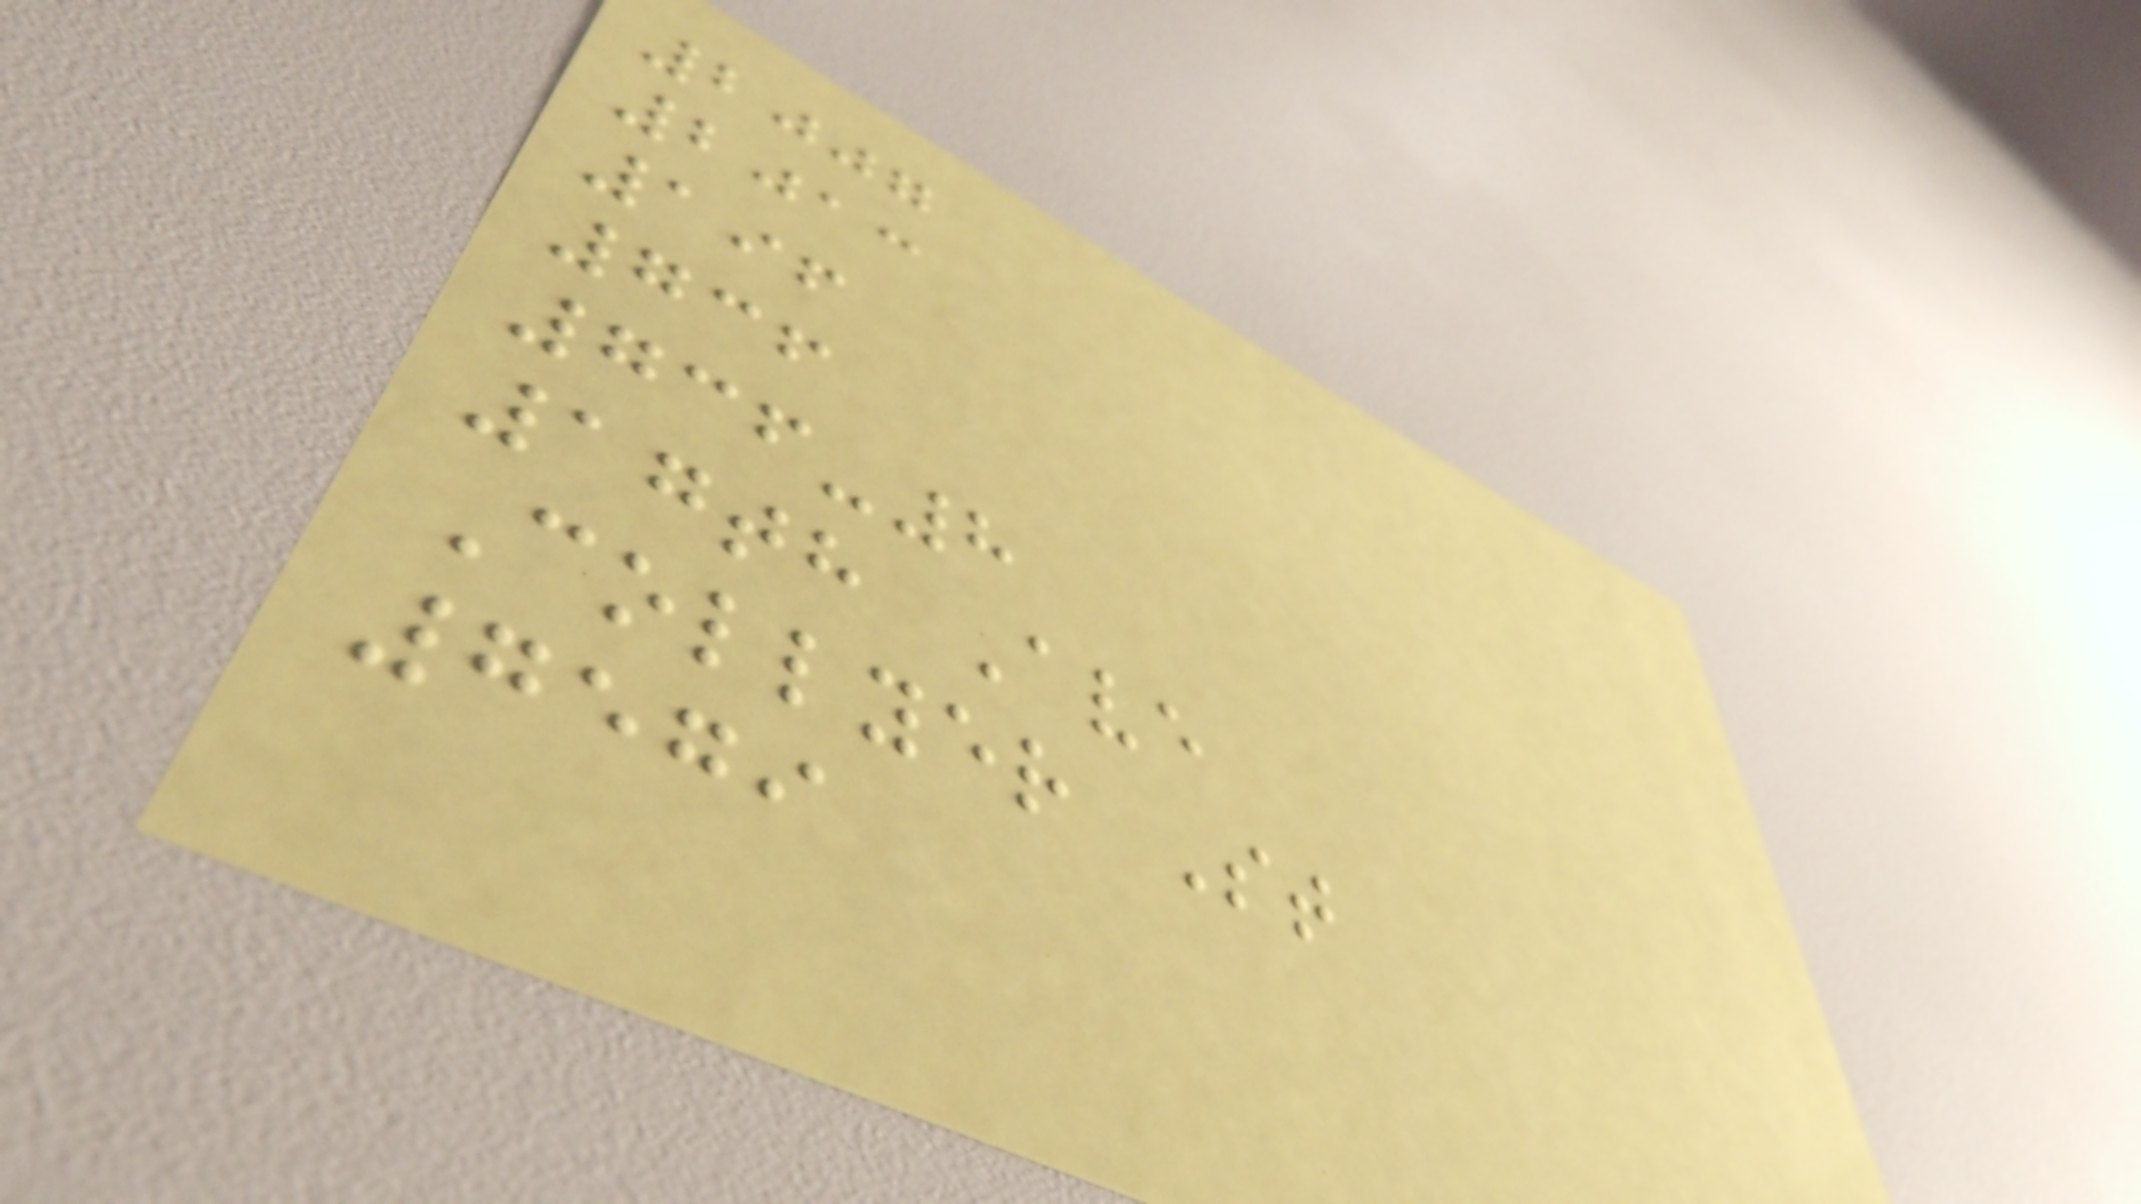2007
2013
196
736
736-8
17th Ave
Collyer St
7579
